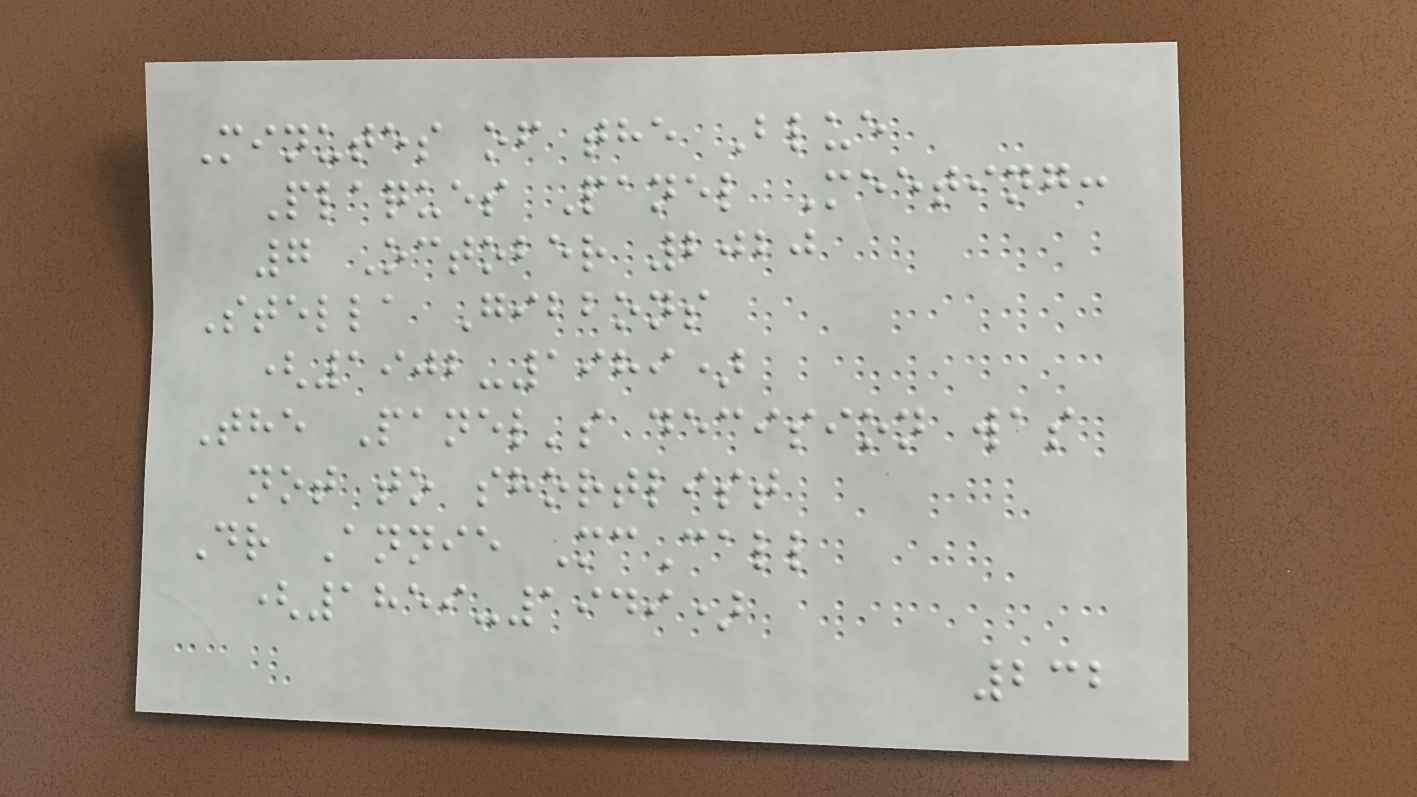Minutes of the Blue
Plaques Panel Meeting:
7 October 2020
Stella Gibbons
(1902-1989)
The Panel's decision was
not to shortlist
Dr Annie McCall
(1859-1949)
232
